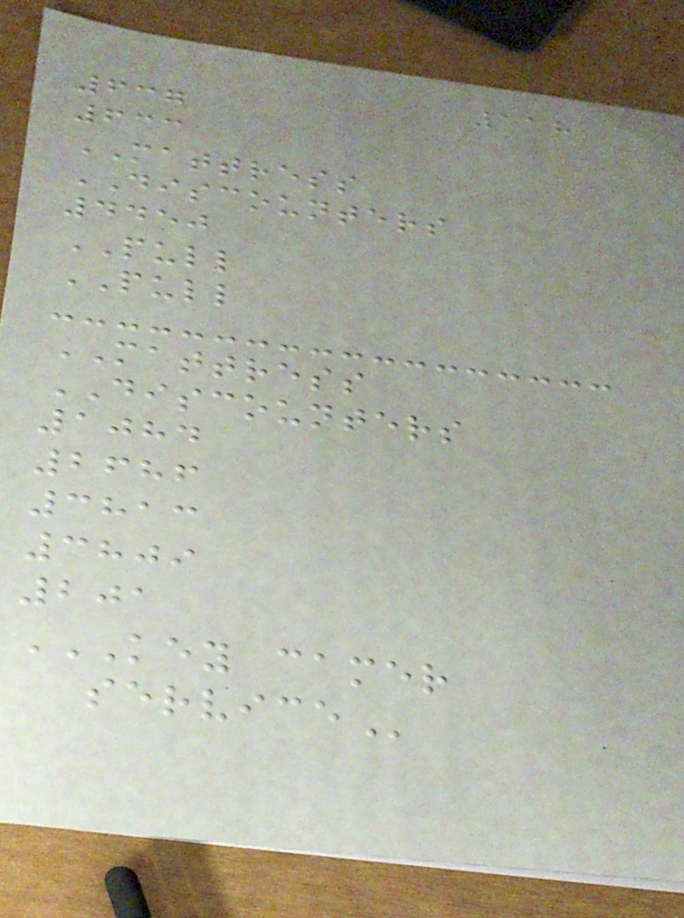118
637
633
MATTRESS
DISCOUNTERS
4450
PULL
PULL
MATTRESS
DISCOUNTERS
1084
2686
3813
3809
201
KEY CAMER
SERVICE
